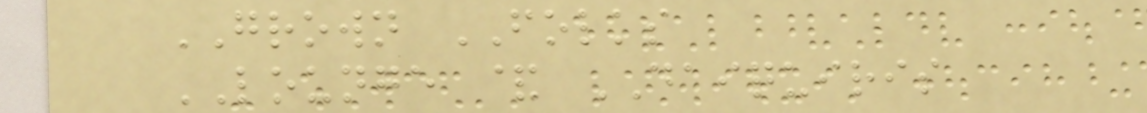GROWN FOLKS
LOUNGE & DAIQUIRIS
